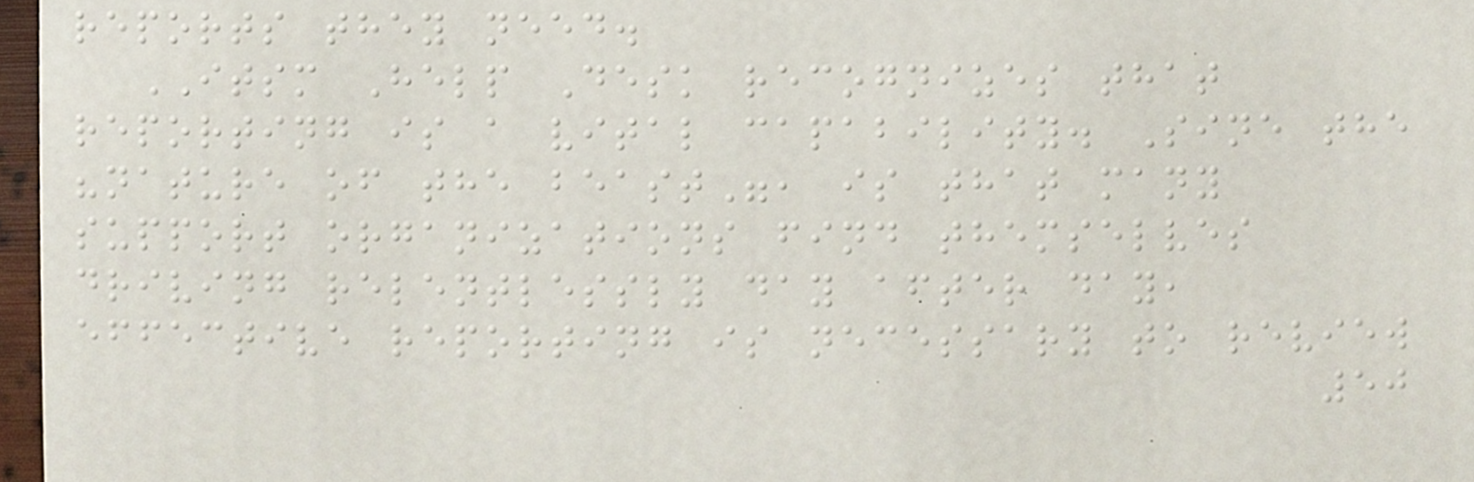reports they need.
ITSM Help Desk recognizes that
reporting is a vital capability. Sine the
"nature of the beast", is that many
support organizations find themselves
driving relentlessly day after day,
effective reporting is necessary to review
50
